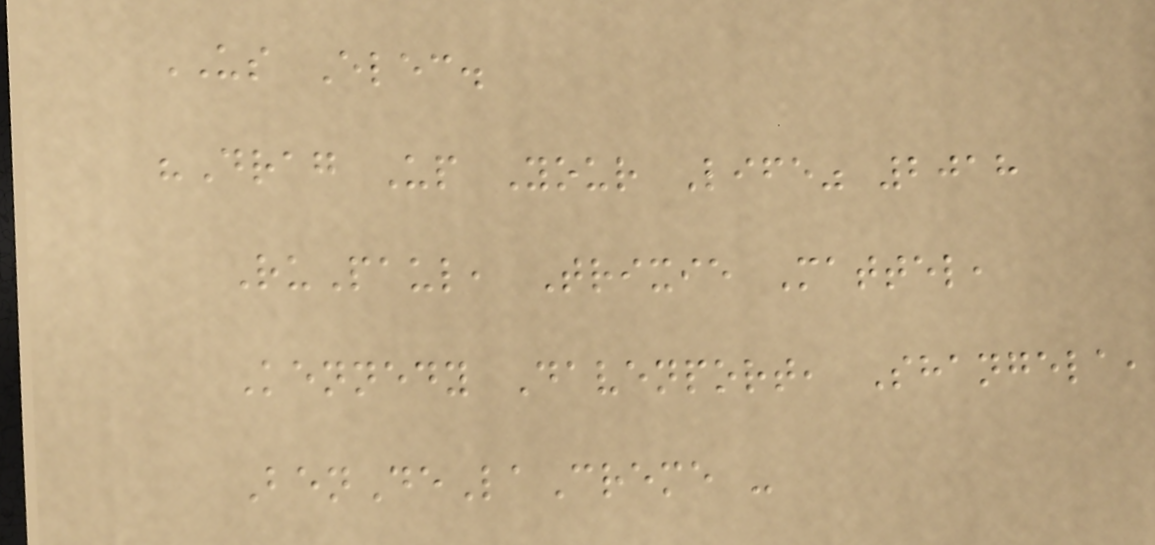US Elec.
"Drag Up Your Life" 2018
RuPaul, Trixie Mattel,
Kennedy Davenport, Shangela,
BenDeLaCreme -
